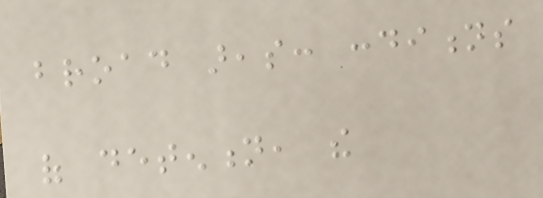broad areas: conditions
of detention, the
